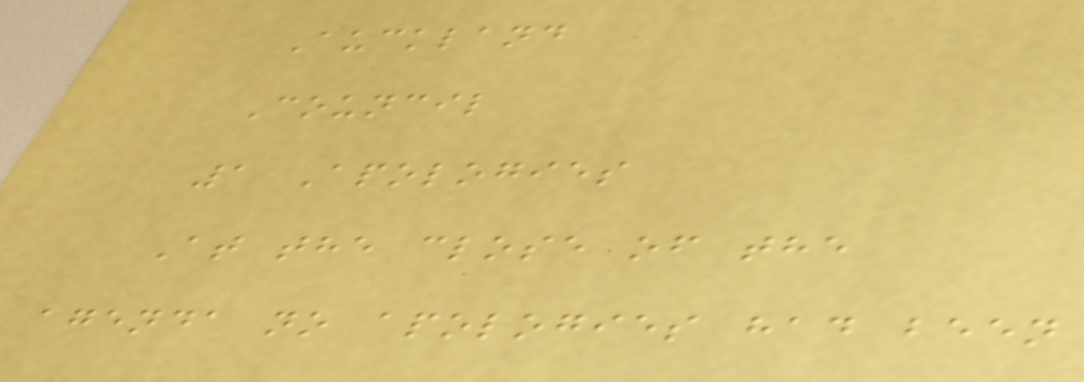Auckland
Council
1 Apologies
At the close of the
agenda no apologies had been
